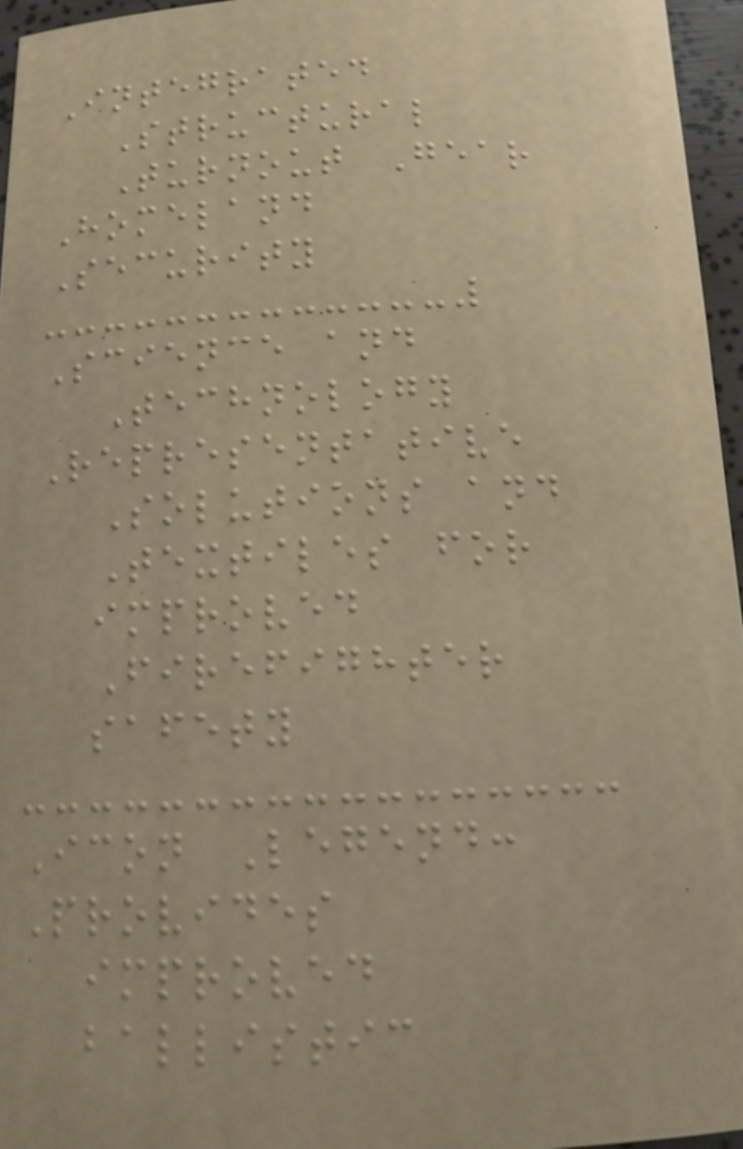Integrated
Structural
Turnout Gear
Homeland
Security
Science and
Technology
Representative
Solutions and
Textiles for
improved
Firefighter
safety
Icon Legend:
Provides
improved
ballistic
